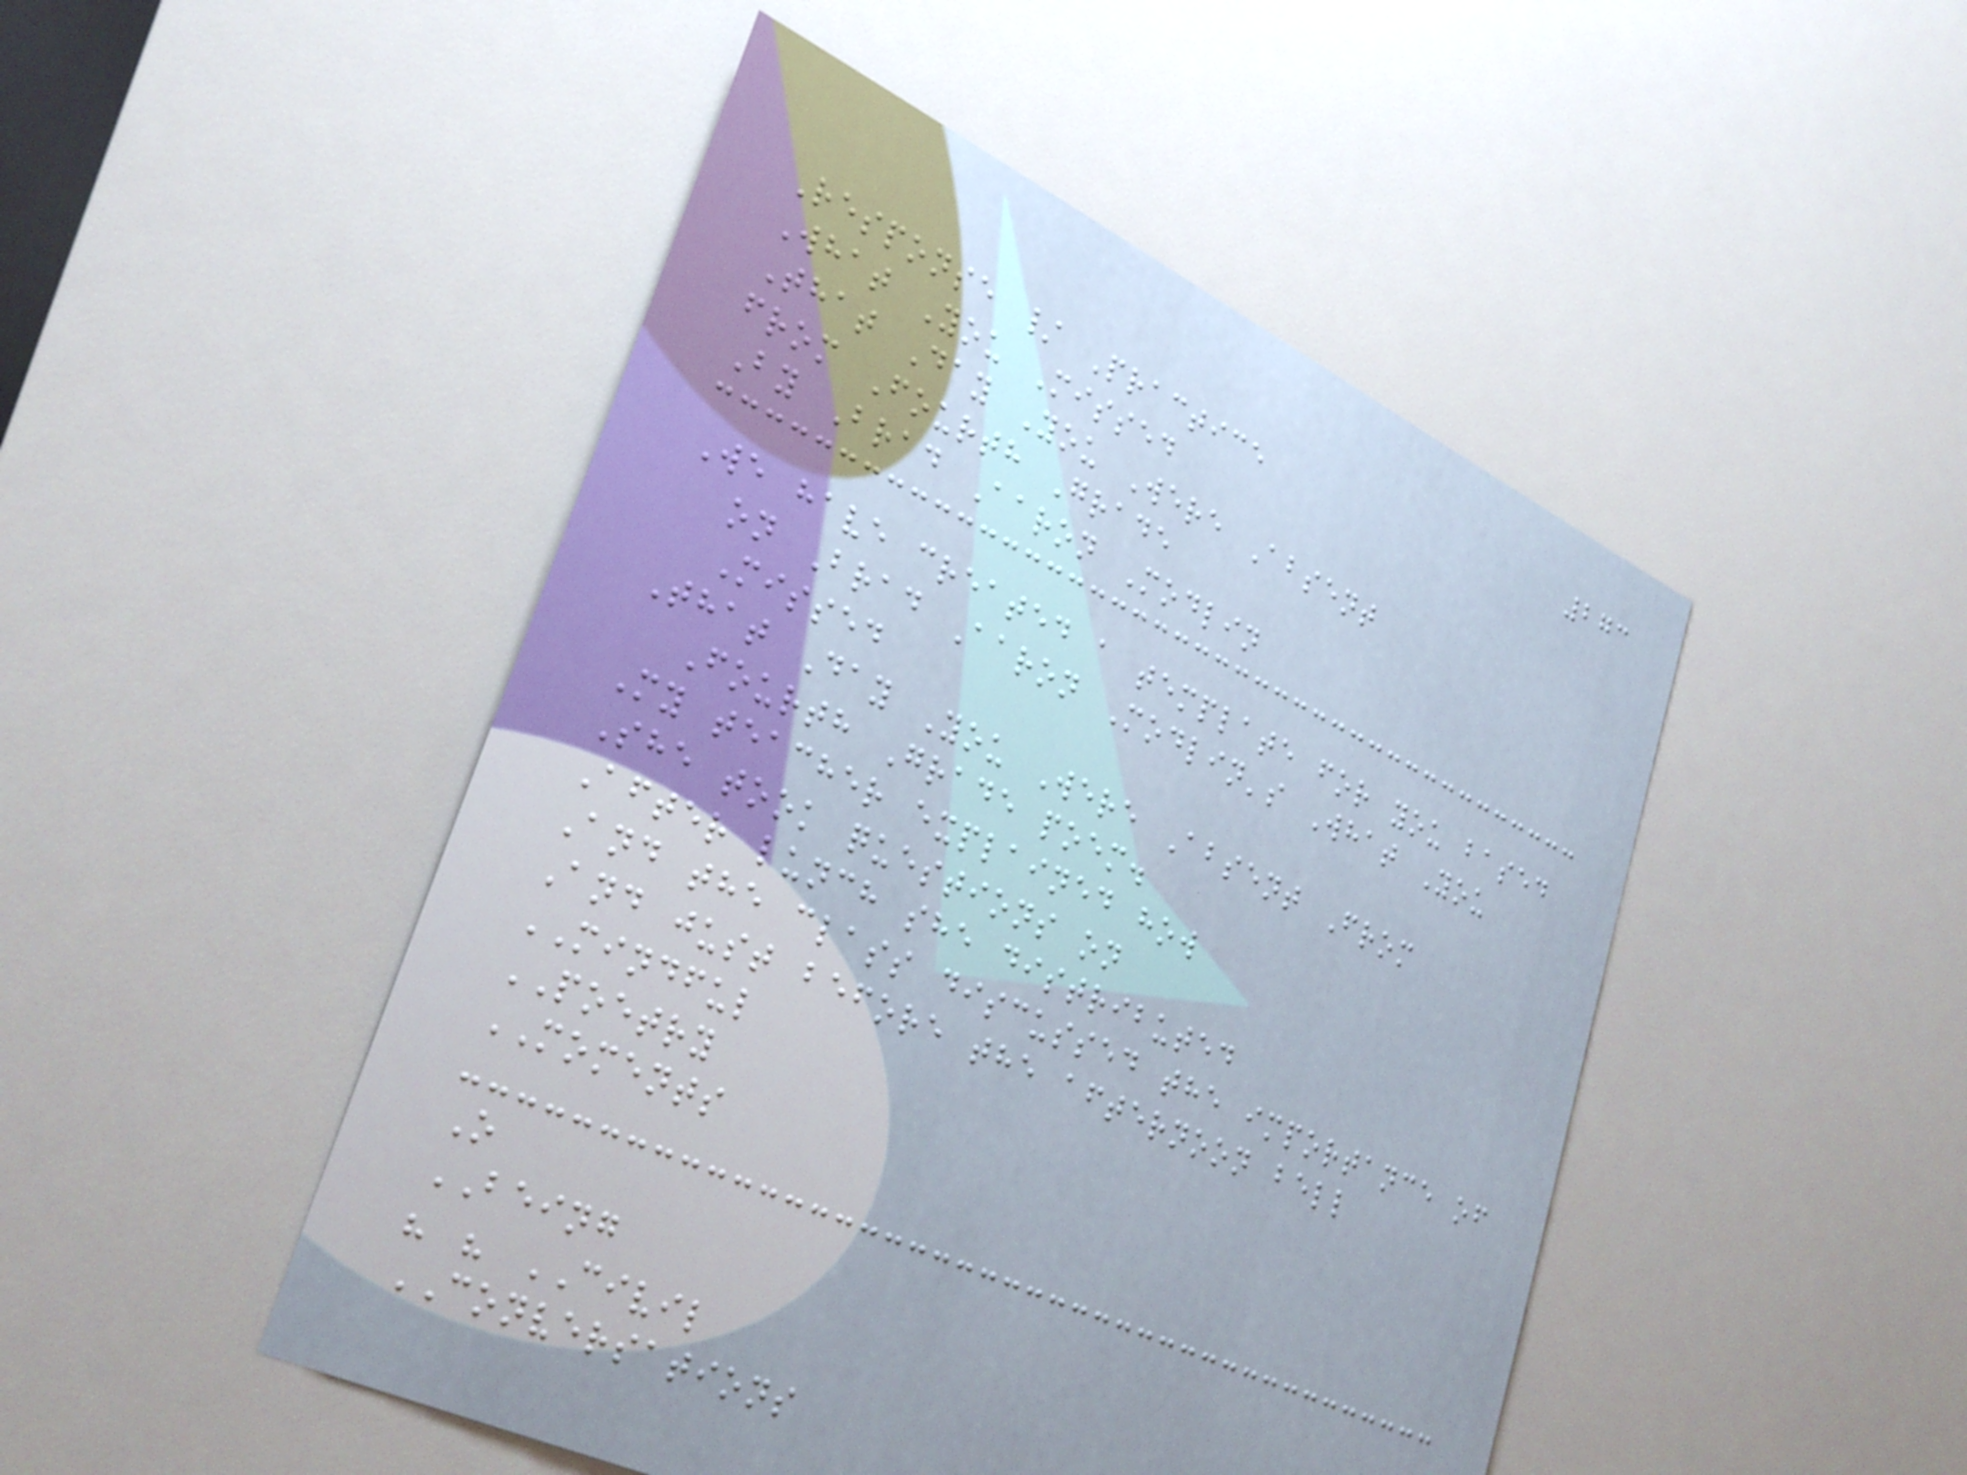273
Response / Practice
What You Missed
That Day You Were Absent
from Fourth Grade
By Brad Aaron Modlin
We have created a template for you based
on Brad Aaron Modlin's What You
Missed
That Day You Were Absent From
Fourth Grade poem.
My teacher explained how
She took questions on
After lunch she distributed
And the class discussed the importance of
And just before the afternoon bell
MINDFUL
POETRY
MOMENTS
O
BEING
" " CIVIL
CONVERSATIONS
